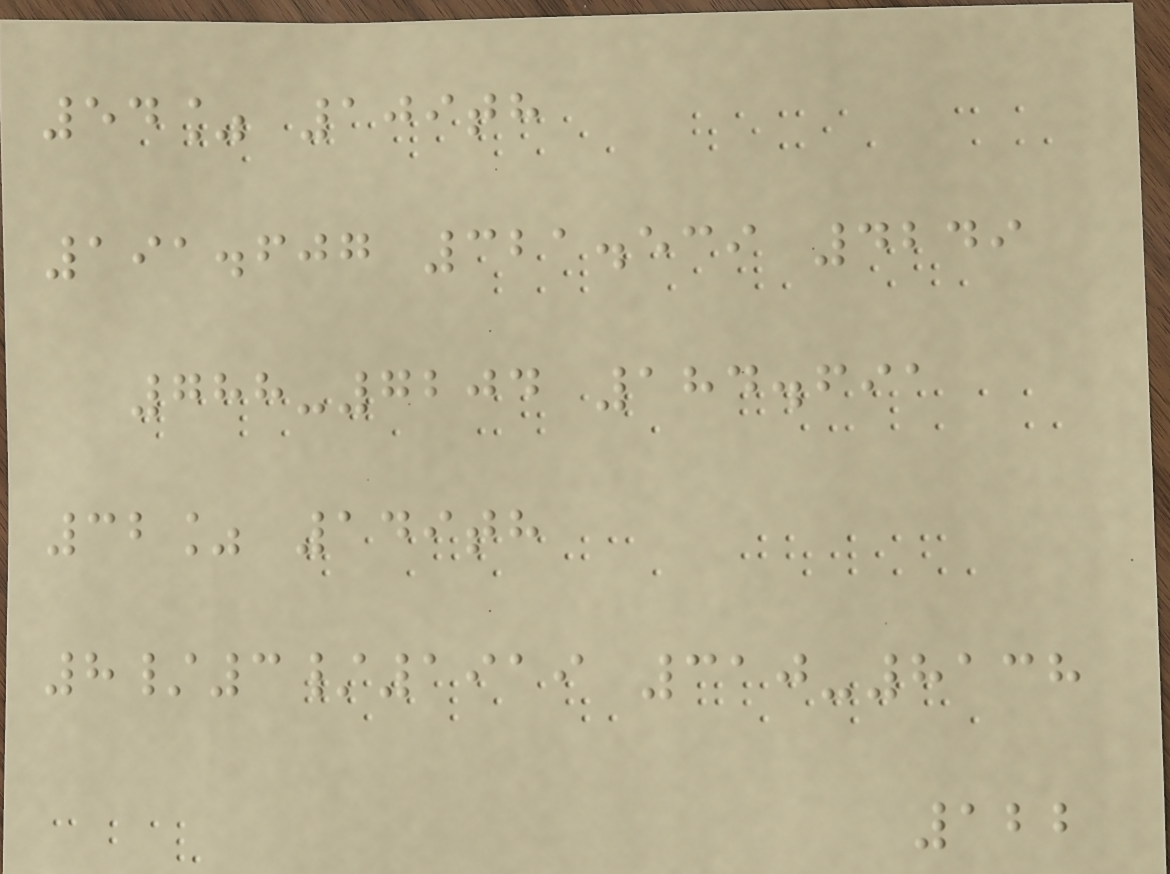54% 109th
191.607 321.539 4249
788-7204 184.691
32% 149th
8/3/1919 310-8138
122
